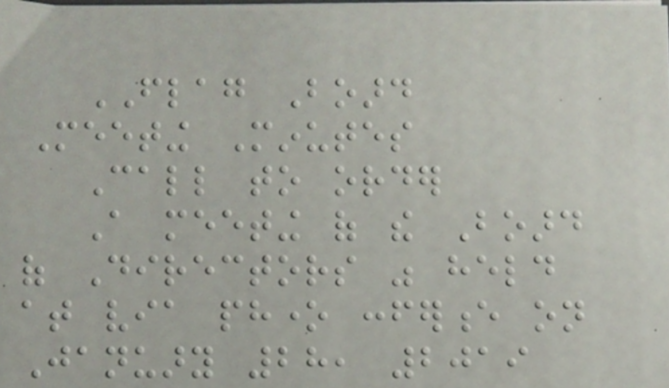FLAG Board
Meeting Minutes
Call to order
A meeting of the Board
of Directors was held
at via phone conference on
January 28, 2019
